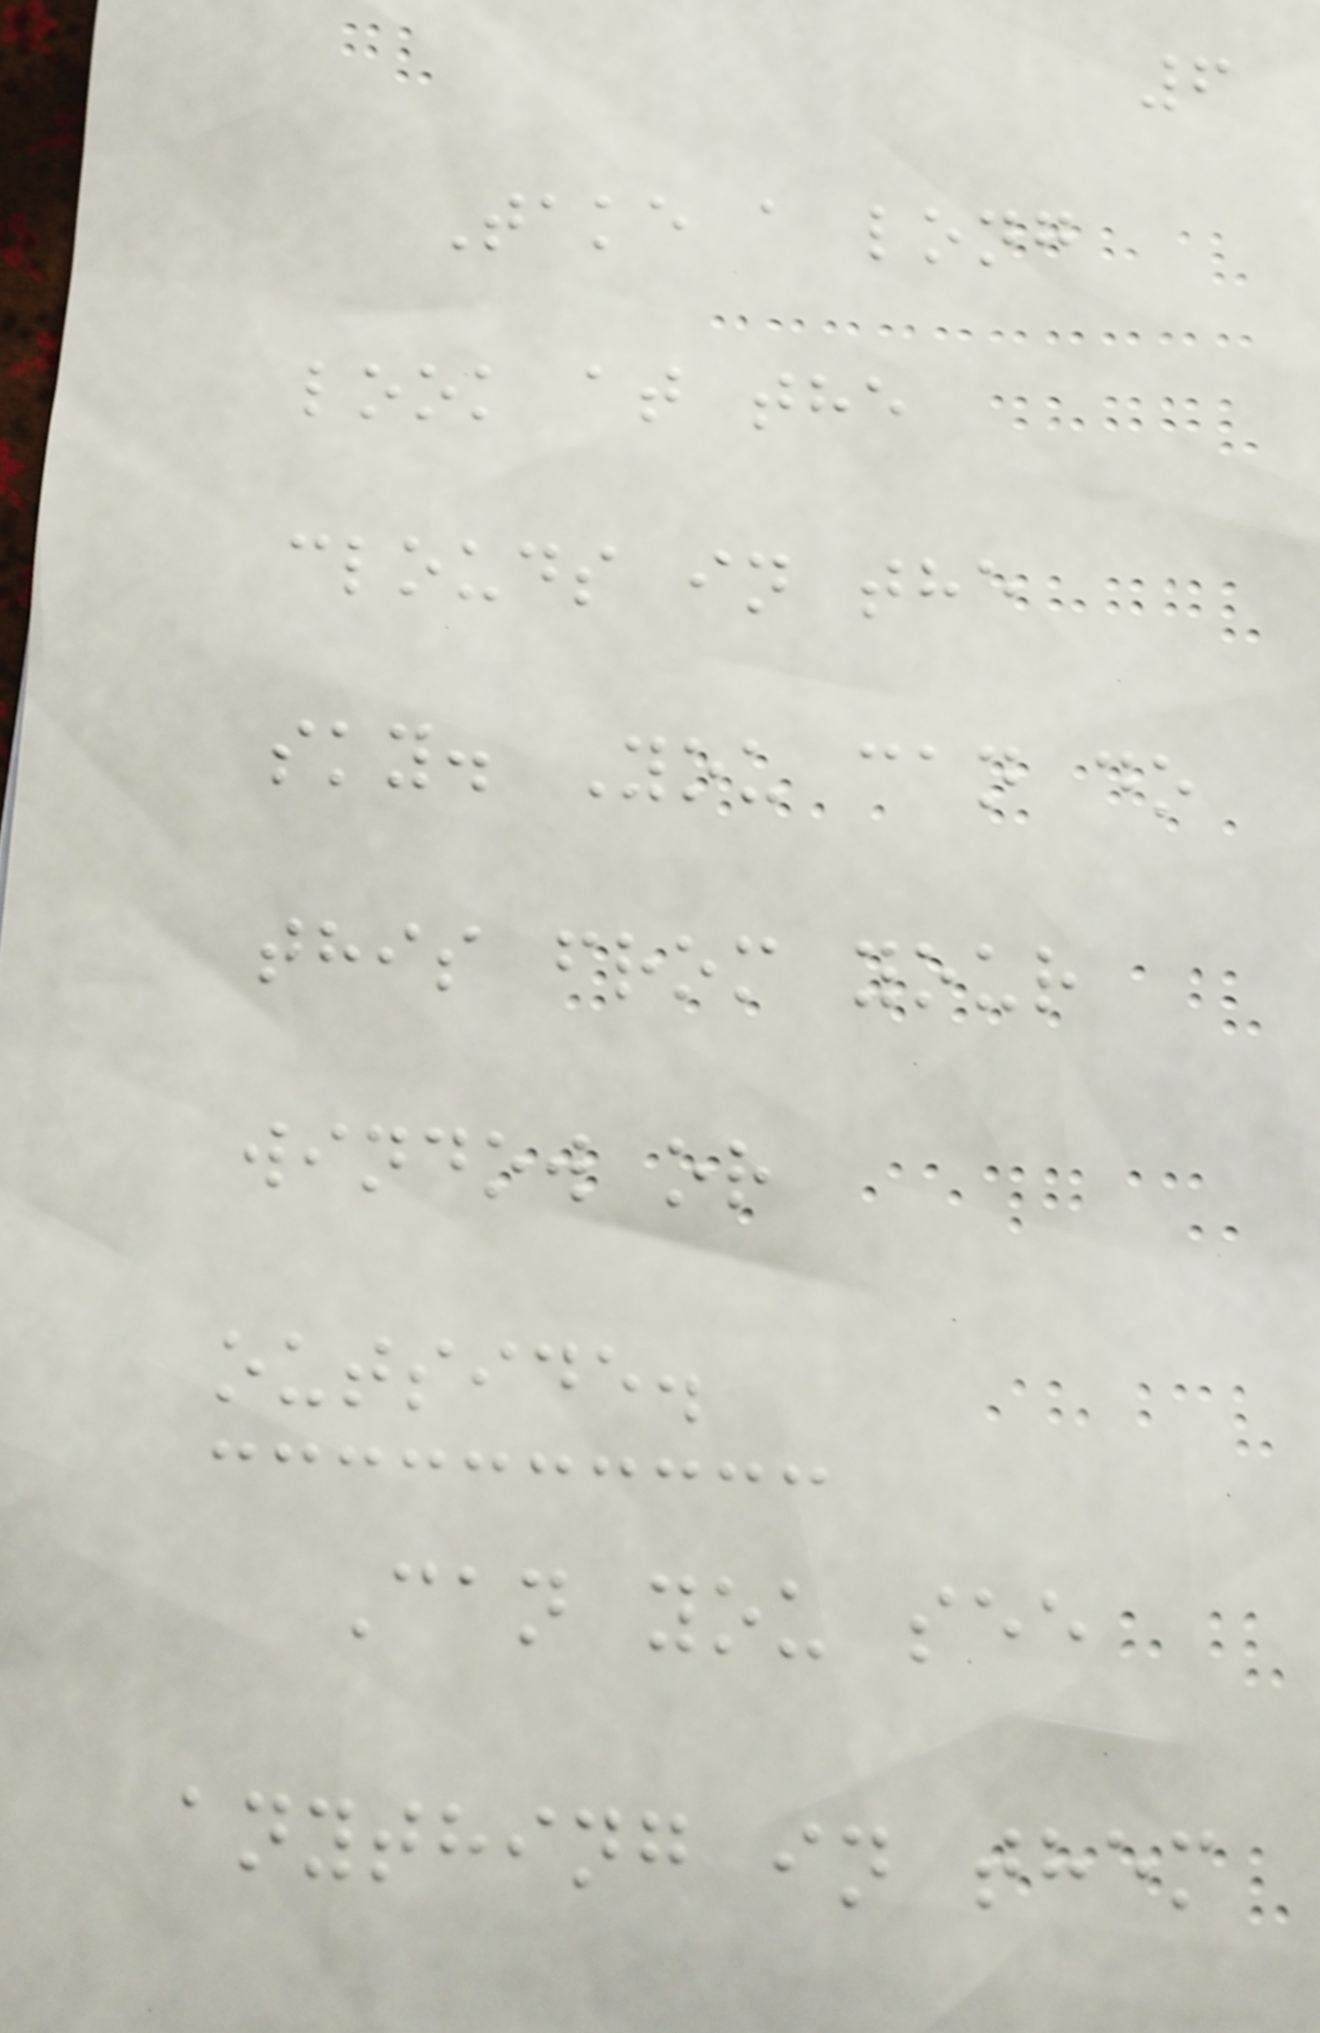6
Take a long
look at the
clouds in the
sky. You can do
this from your
window or
outside.
Can you see
anything in them
